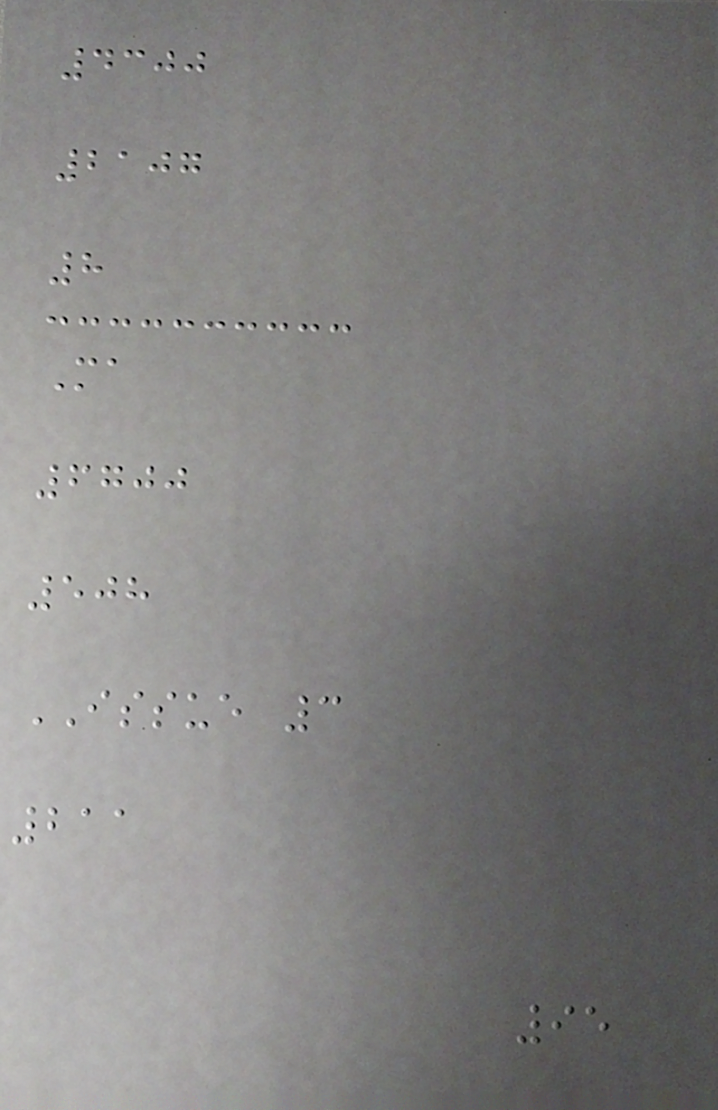4300
2107
8
Ma
6700
508
ISSUE 3
211
95
